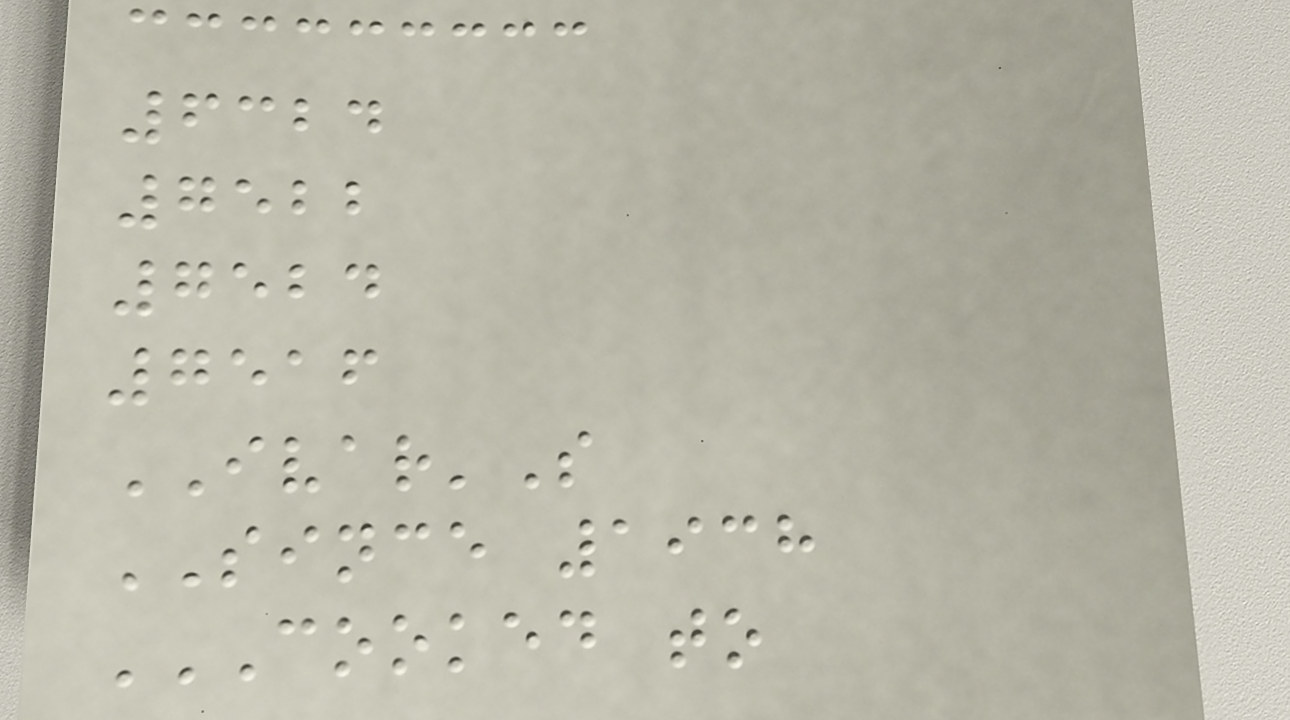6324
7522
7524
7516
IVAR'S
SINCE 1938
COOKED TO
